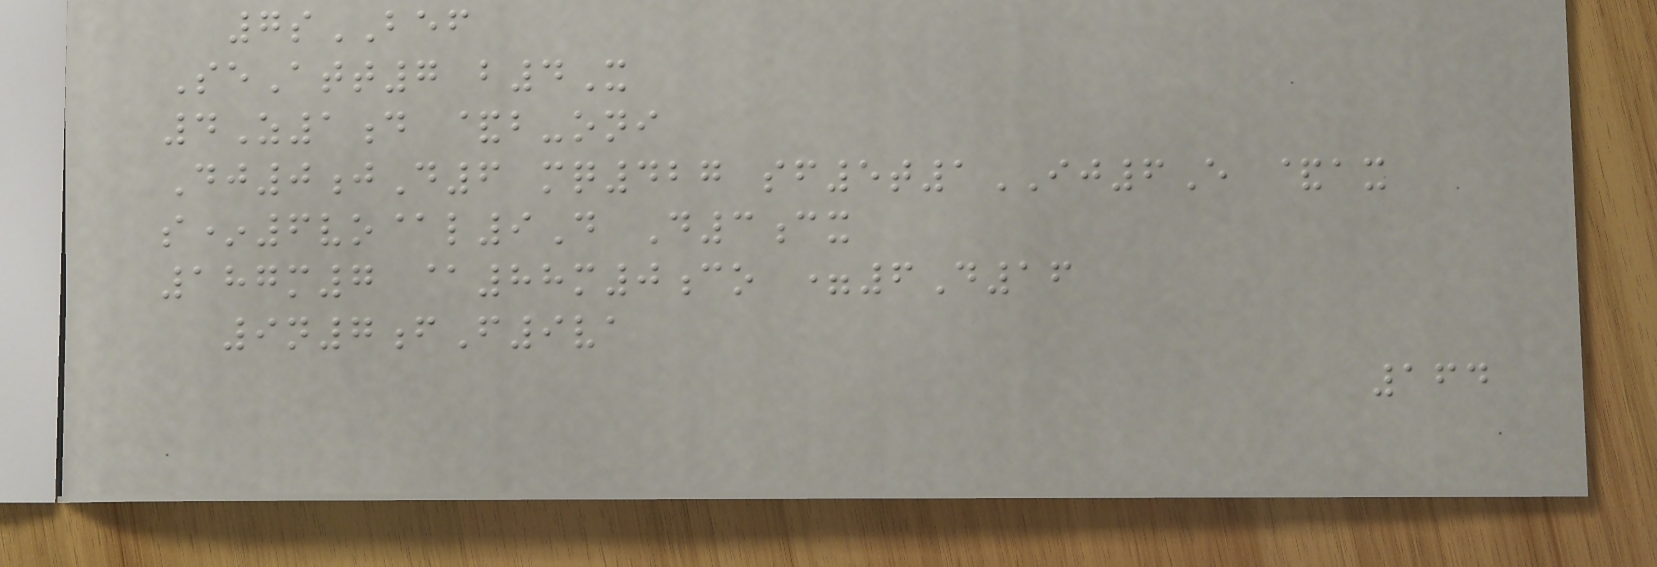7sBEF
SeAtt7 b4X
4Z1d &b-oni
Dj0jD6 mq427 sf5t1IJ6E &ax
s*6vo@l9D D3cx
187m7 @88m0co =6D16
9n7fF9va
164
